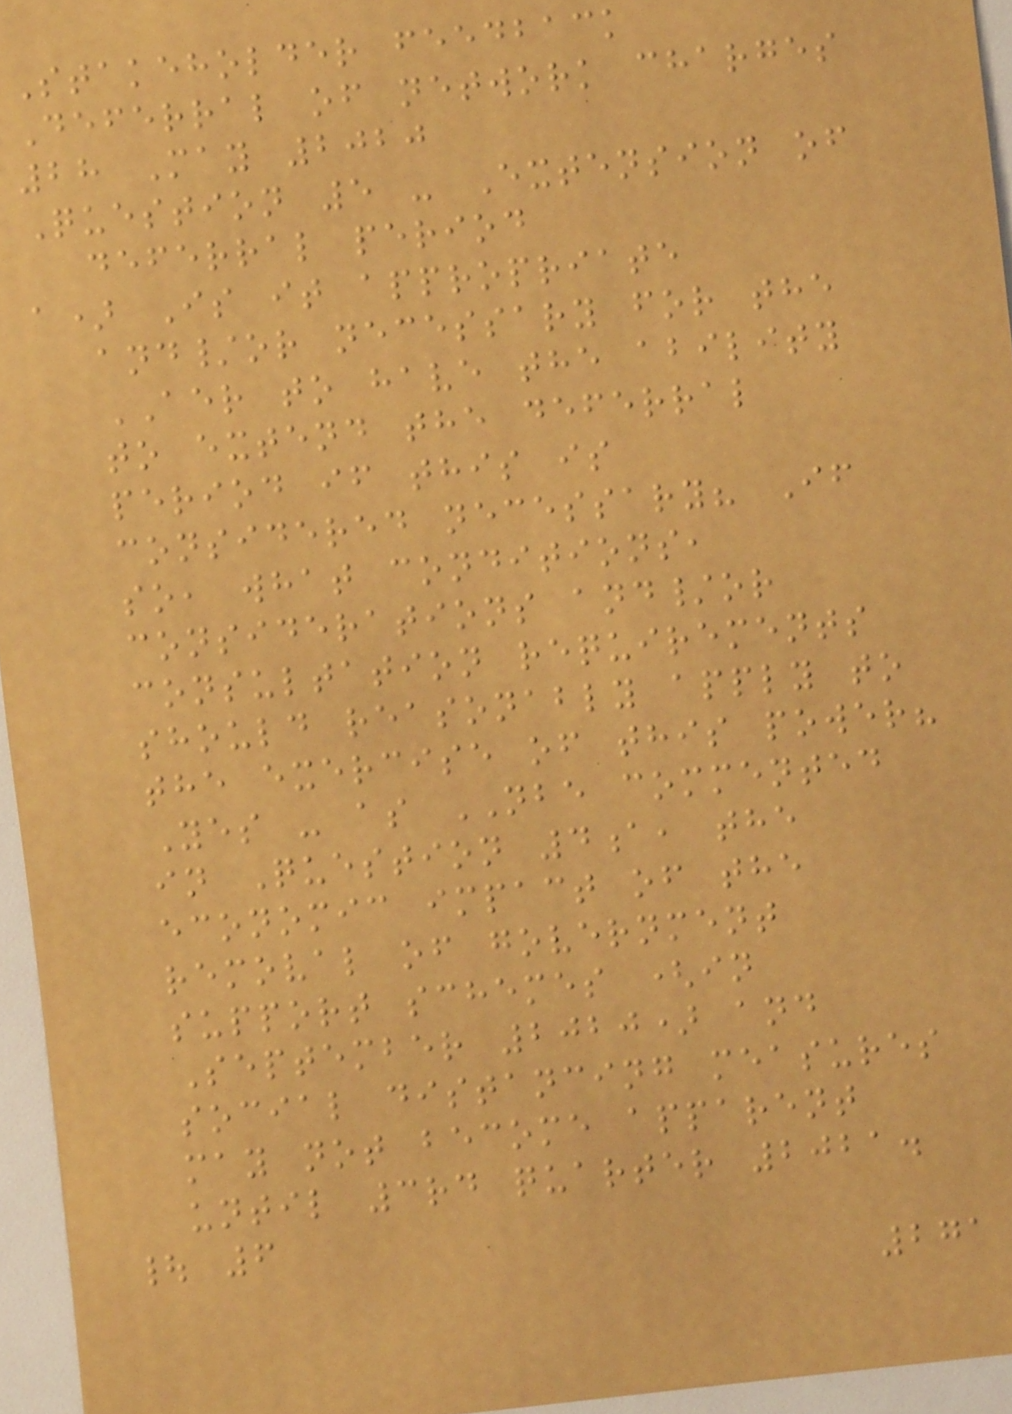Stakeholder feedback
Deferral of network charges
28 May 2020
Question 5 - Extension of
deferral period
a) Is it appropriate
and/or necessary for the
AER to have the ability
to extend the deferral
period if this is
considered necessary? If
so, what conditions,
considerations and/or
consultation requirements
should reasonably apply to
the exercise of this power?
Yes - as NBE commented
in Question 4a, the
economic impact of the
removal of government
support schemes (in
September 2020) and
social distancing measures
may not become apparent
until 3rd quarter 2021.
| 6
271
